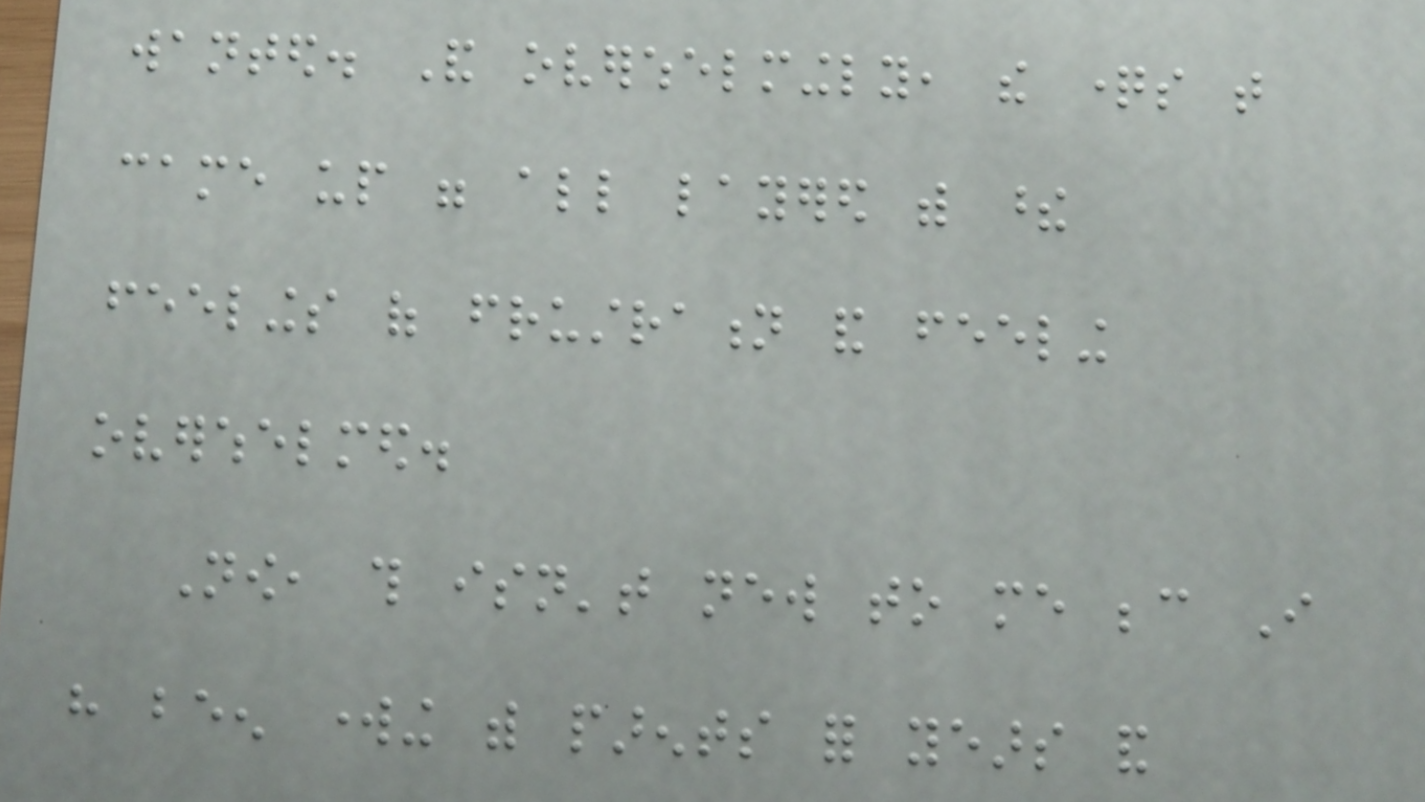wanted. And overwhelmingly, the questions that
came up were all layered with these
feelings of frustration and feeling
overwhelmed.
Now, this isn't new to me because I
have been working with parents for years and
